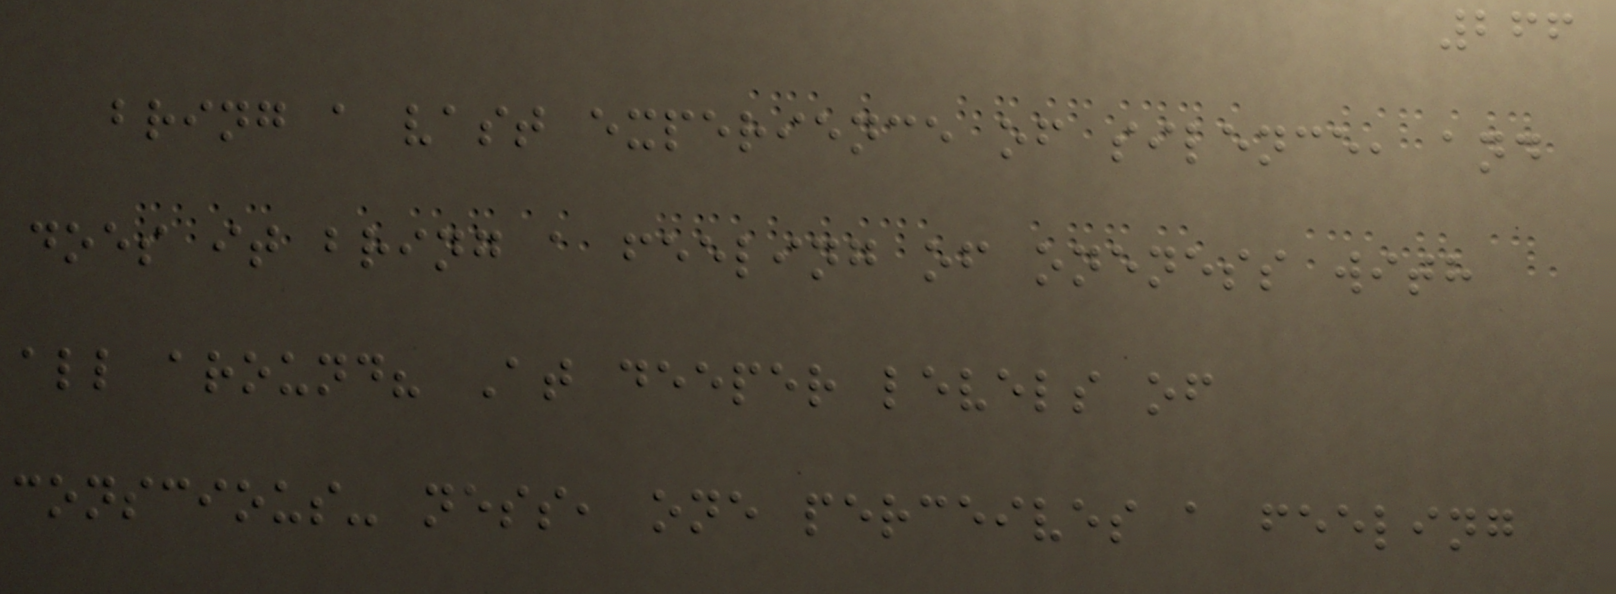266
bring a vast experience of silence, and
does it bring a feeling of oneness with
all around? At deeper levels of
conscious- ness, one perceives a feeling
